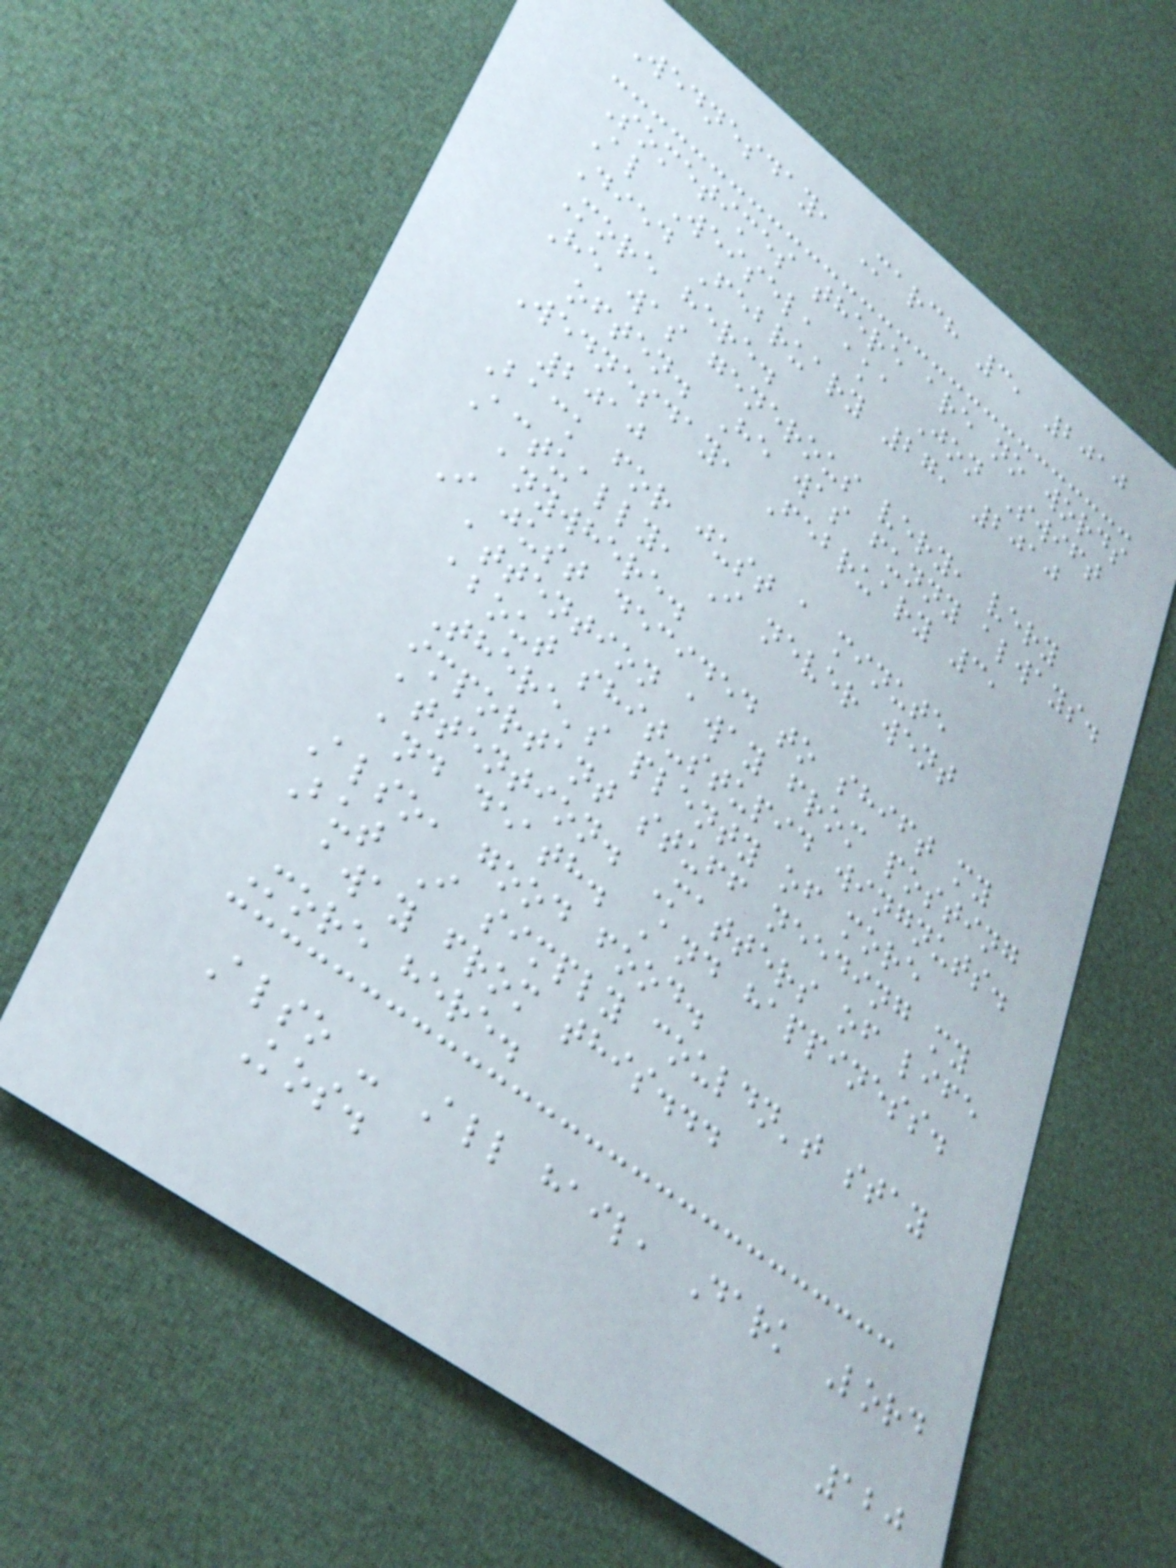Wednesday, March 3, 2010
Sometimes there are no words
Al Weisel, aka Jon Swift
Died February 27, 2010
More here.
He was generous very, very
often. He was funny always.
Wednesday, February 3,
2010
Back for just a minute
Actually, I never went
anywhere.
I just decided to shift my
attention away from posting
about shit-stupid wingnuts.
There's plenty of more
important stuff needing my
attention. Matters of life
and death. And happiness.
Also, good food.
But I simply couldn't stay
away from this...
More here.
Also - All hail, Dark Lord
Kos.
120
